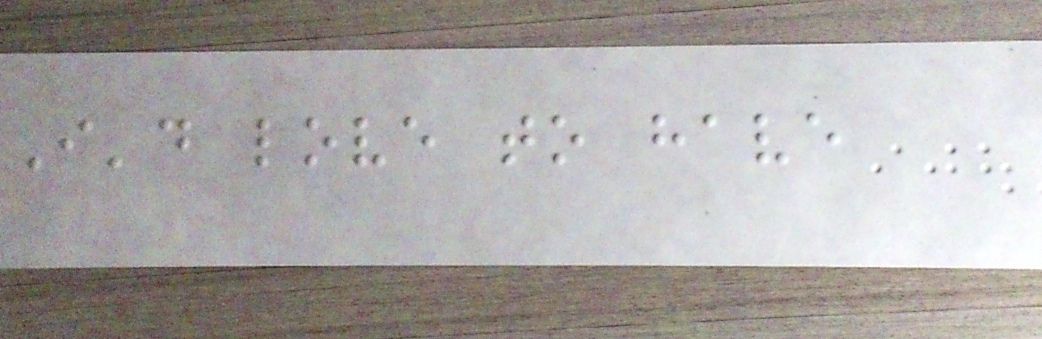I'd love to have
